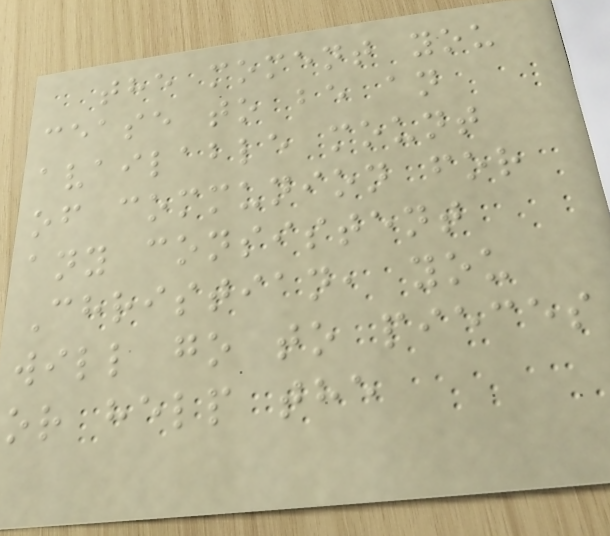the moment you
cease to be an
available mount
of communion for
any consistent
Christian, you
will go to pieces
or help the
